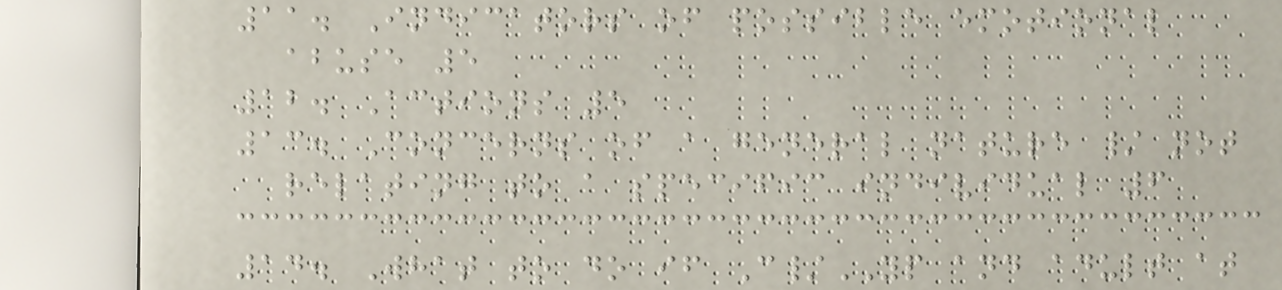11. Indicators of possible emotional
abuse 5
12. Actions 5
13. Concerns of a general nature / not
relating to a specific individual 6
14. What to do if C/YP and adult at
